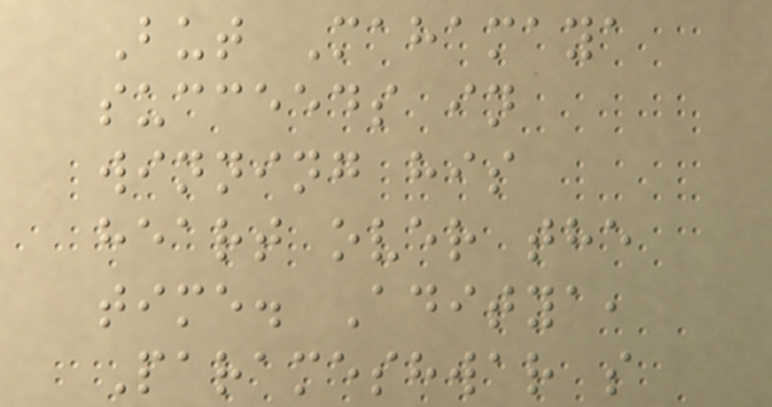But Mahamaya
succeeds in
winning his
heart over the
time. Aditya,
Parameshwar s
